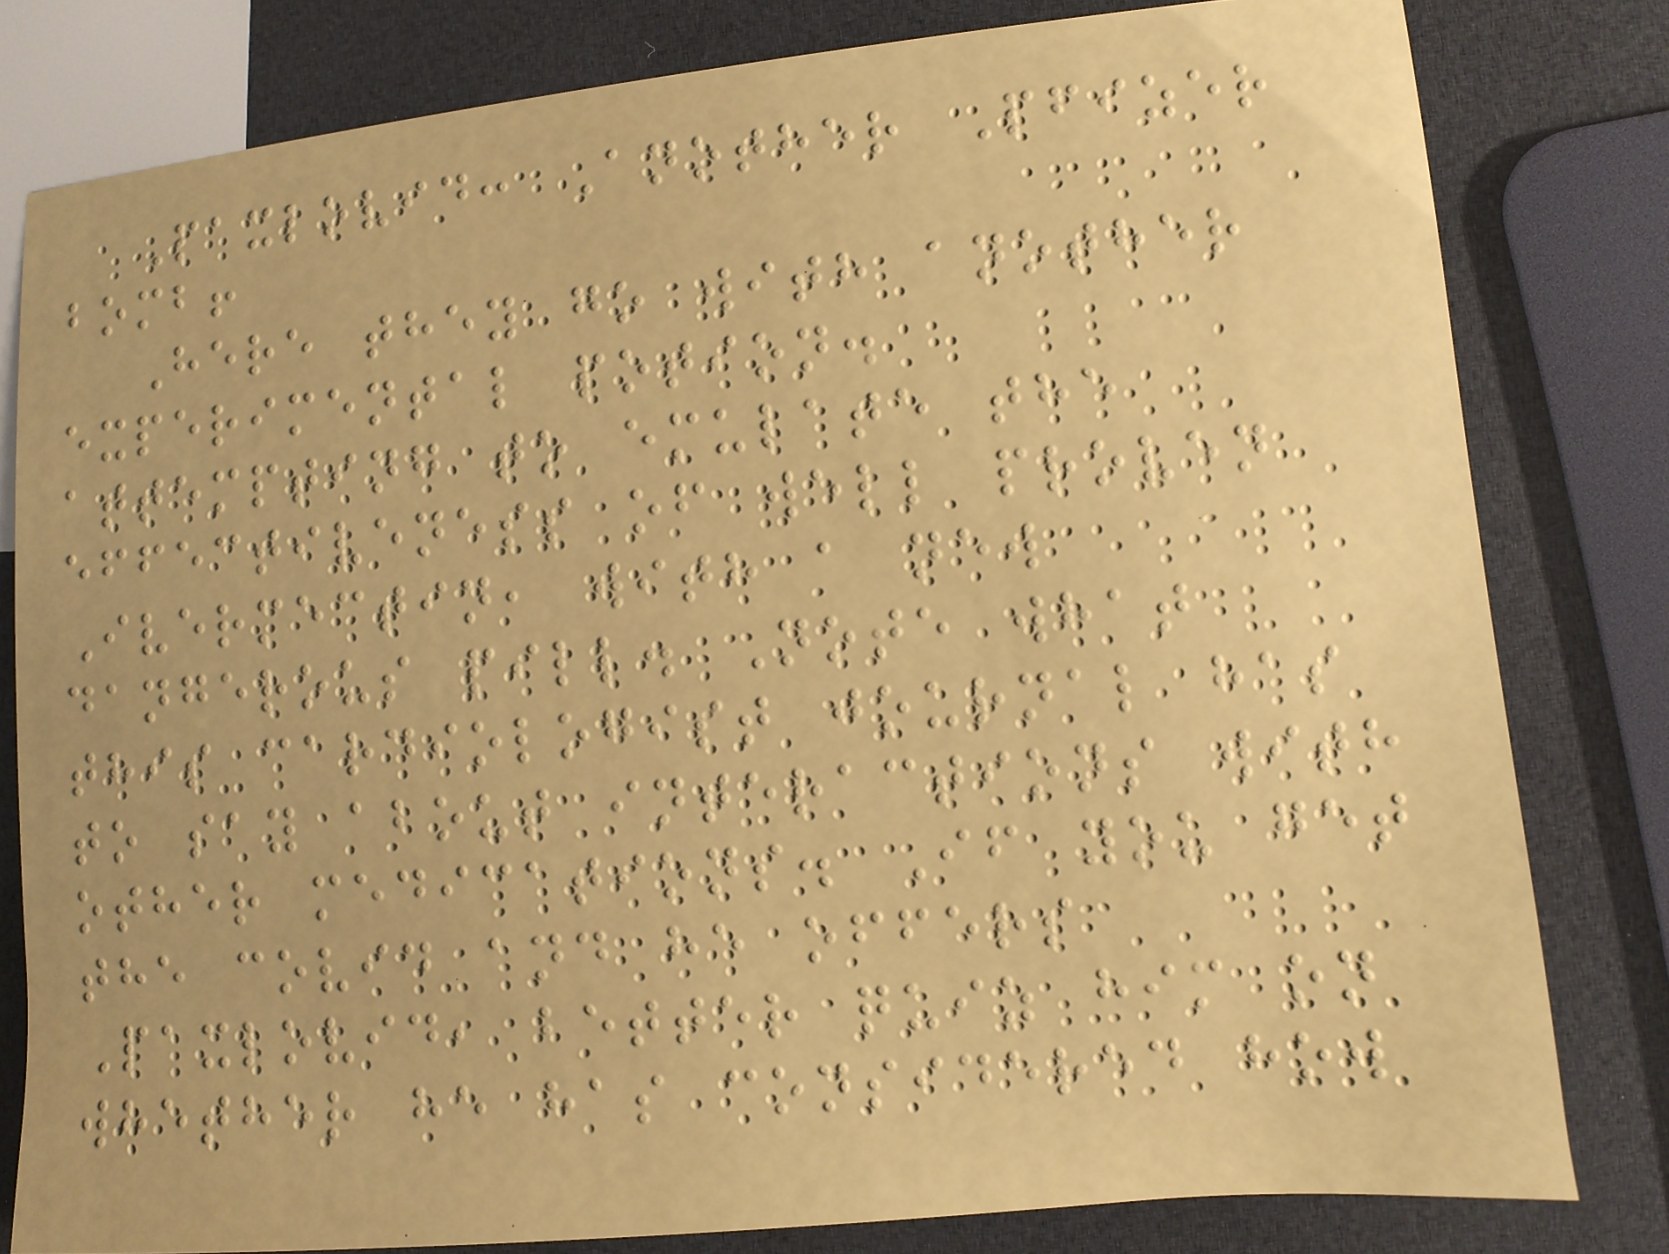Paxlovid: Another Pfizer
bomb!
Here they go with another
experimental potion.
attempting to emulate the
effectiveness of well proven
Ivermectin, with a new
dangerous pill. Note what
this cardiologist journal has
to say about interactions with
other medications. If you get
the covid and he offers
Paxlovid, better quiz him on
whether he has considered how
